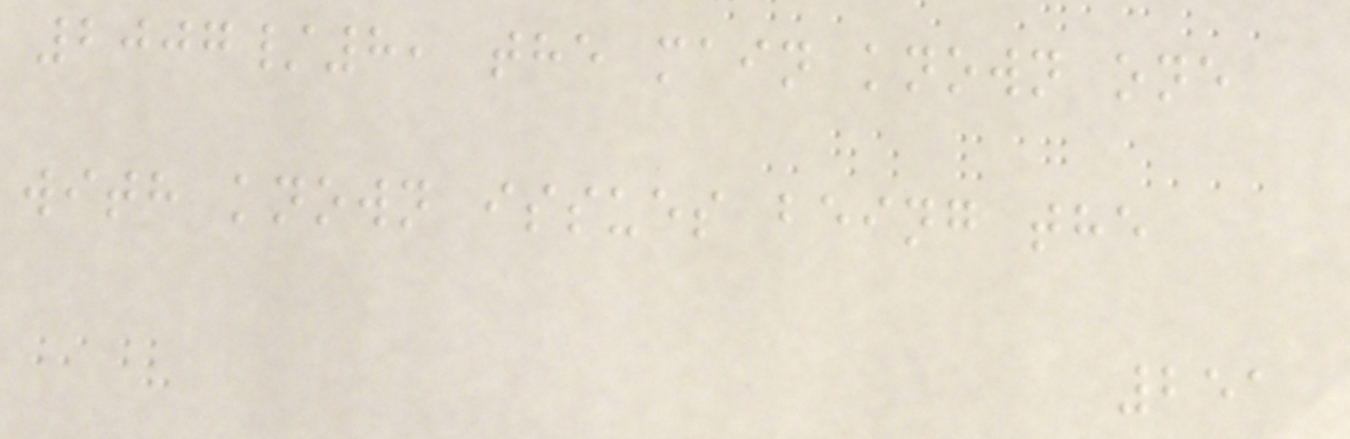2007/8, the main known one
with known issues being the
251
